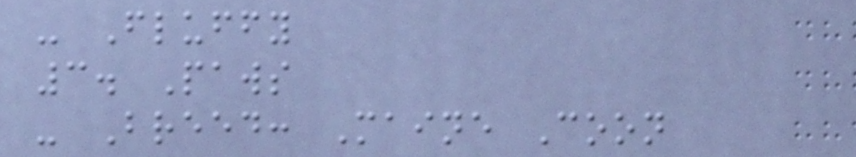- Fluffy
3. Paws
- Breed: Maine Coon
